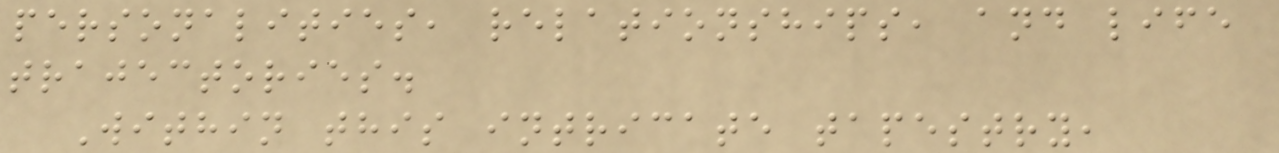personalities, relationships, and life
trajectories.
Within this intricate tapestry,
